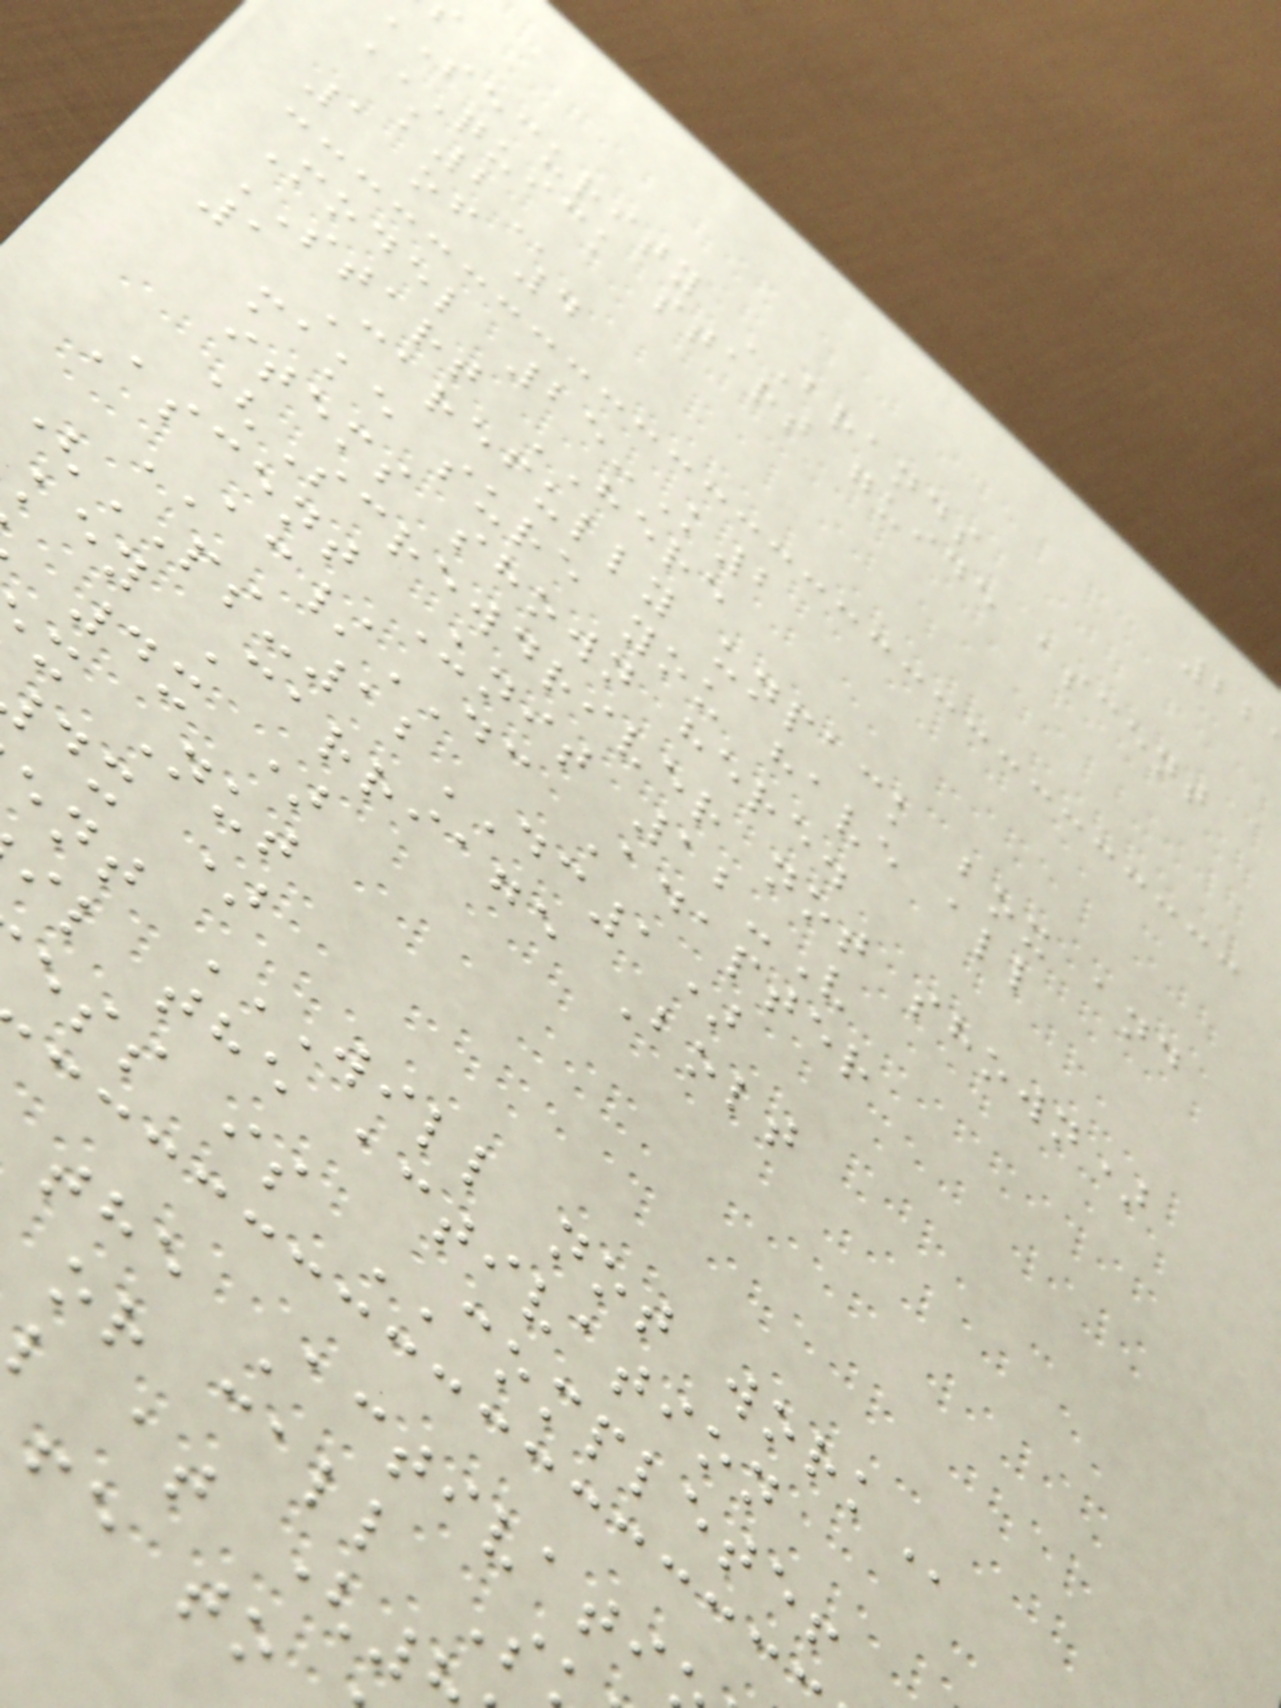security BRANDS
QUICK START GUIDE ASCENT
1 of 4
Model 25-K2
START HERE
1 Carefully unpack box and
make sure you have all
items shown here.
(Screwdriver not shown)
Ascent Unit 12-V
AC/DC Adapter
(PS-12DC1)
key Carriage Bolt
4x )
x Nut
dx )
nt WILL NOT WORK
il the activation
ess is COMPLETE!
the Activati
or call S
l at (
